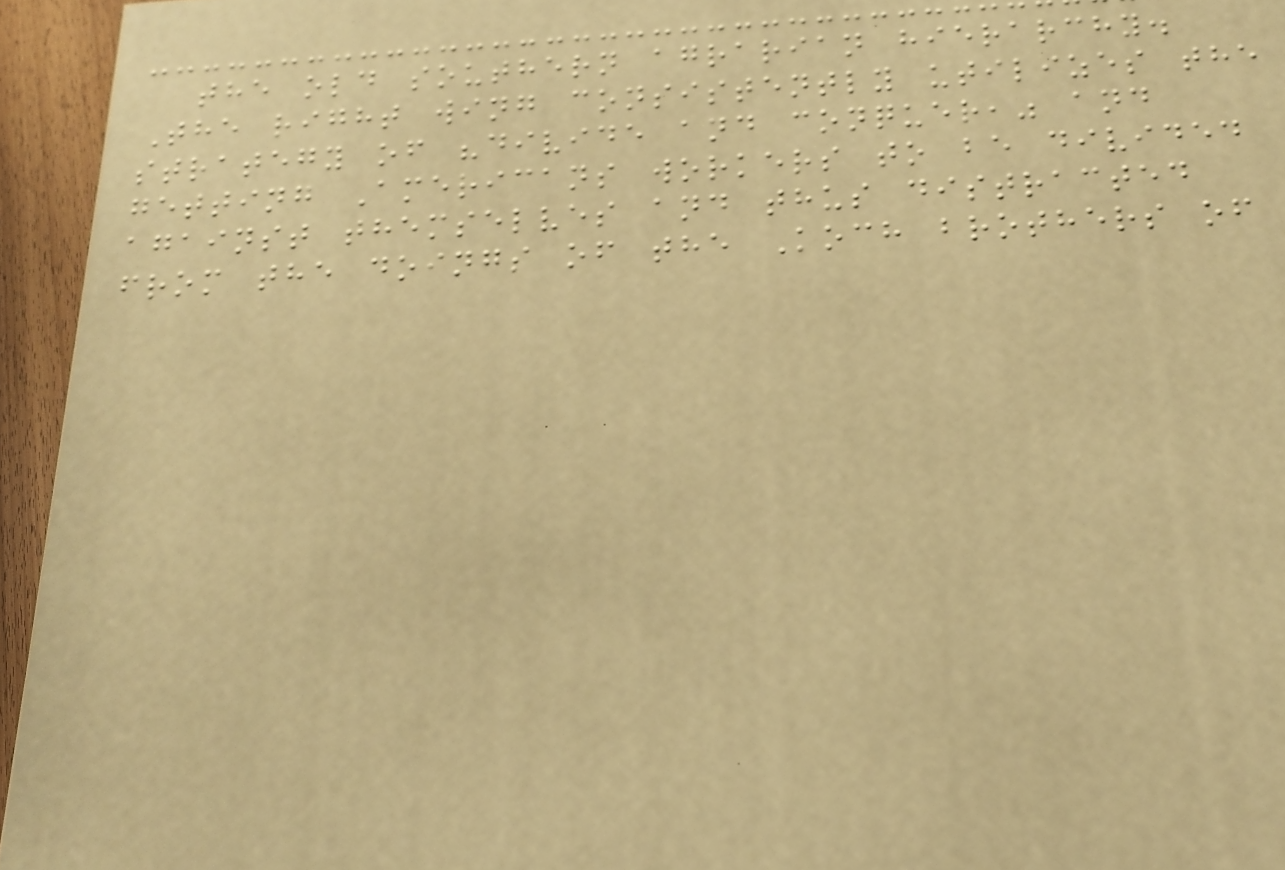the old southern agrarian hierarchy.
The right wing consistently utilizes the
strategy of "divide and conquer," and
getting Americans workers to be divided
against themselves and thus distracted
from the doings of the Koch brothers of
